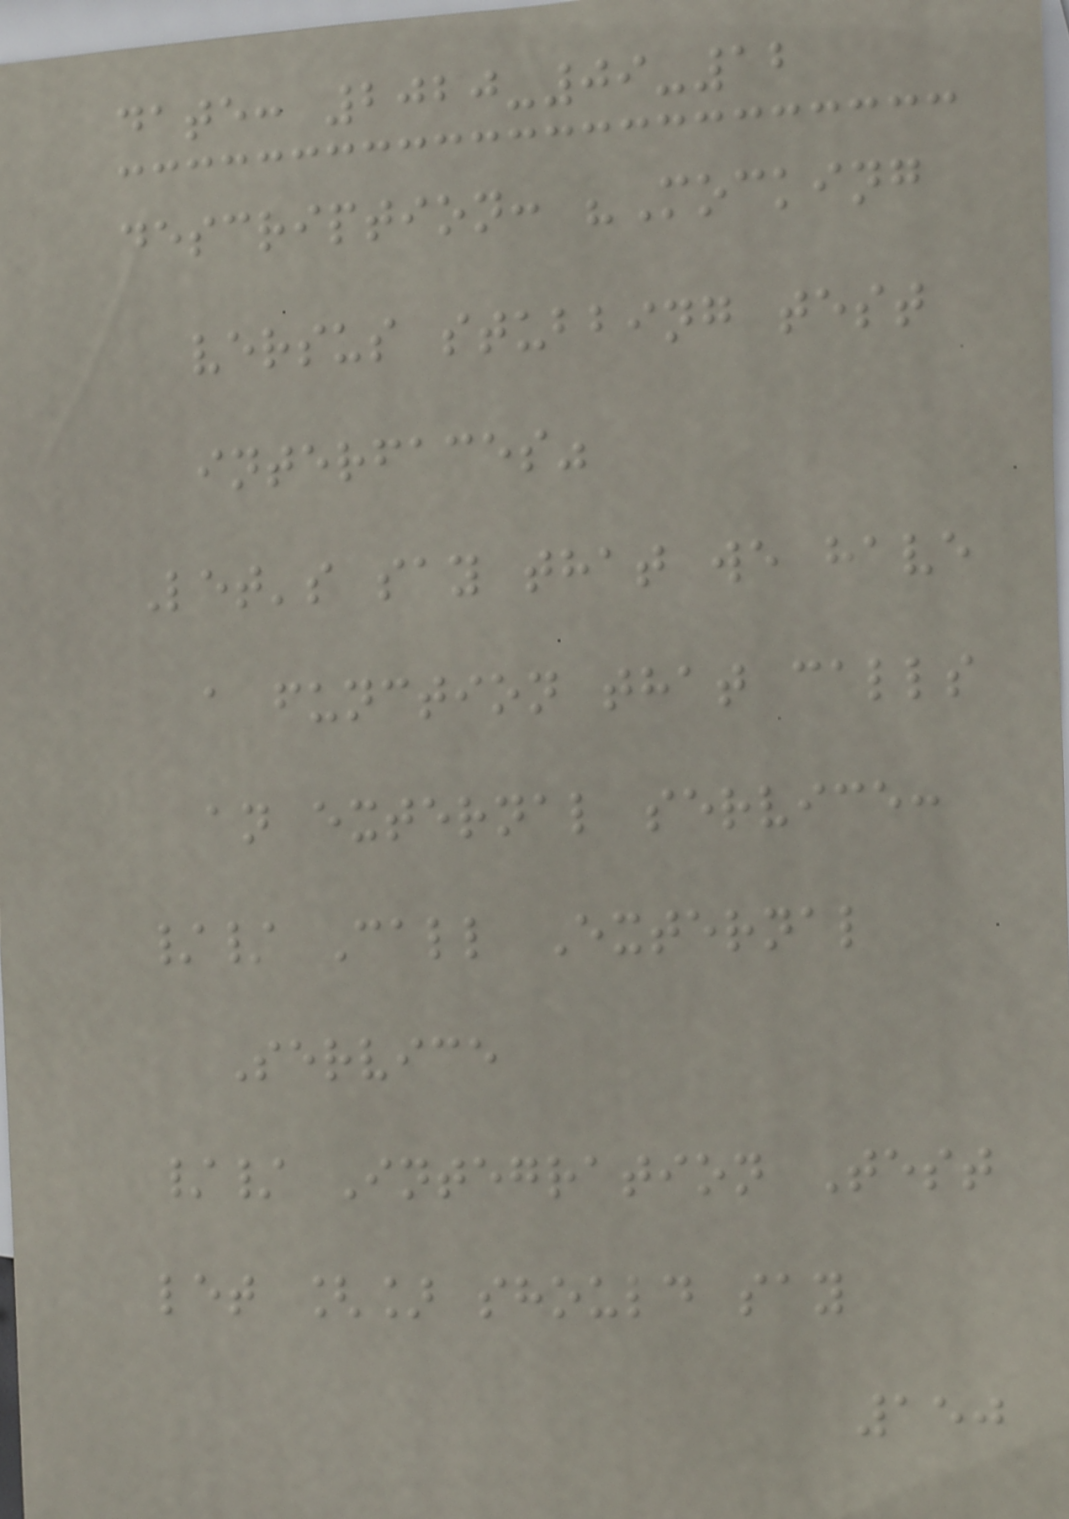date: 2020-09-12
description: "Mocking
versus stubbing test
interfaces"
Let's say that we have
a function that calls
an external service:
// Call External
Service
// Integration Test
let [] should say
150
